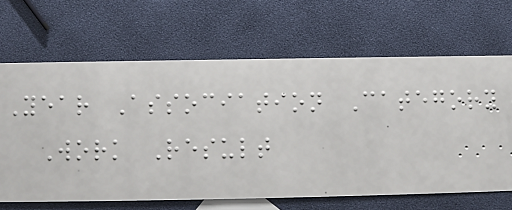Year Association Category
Work Result
